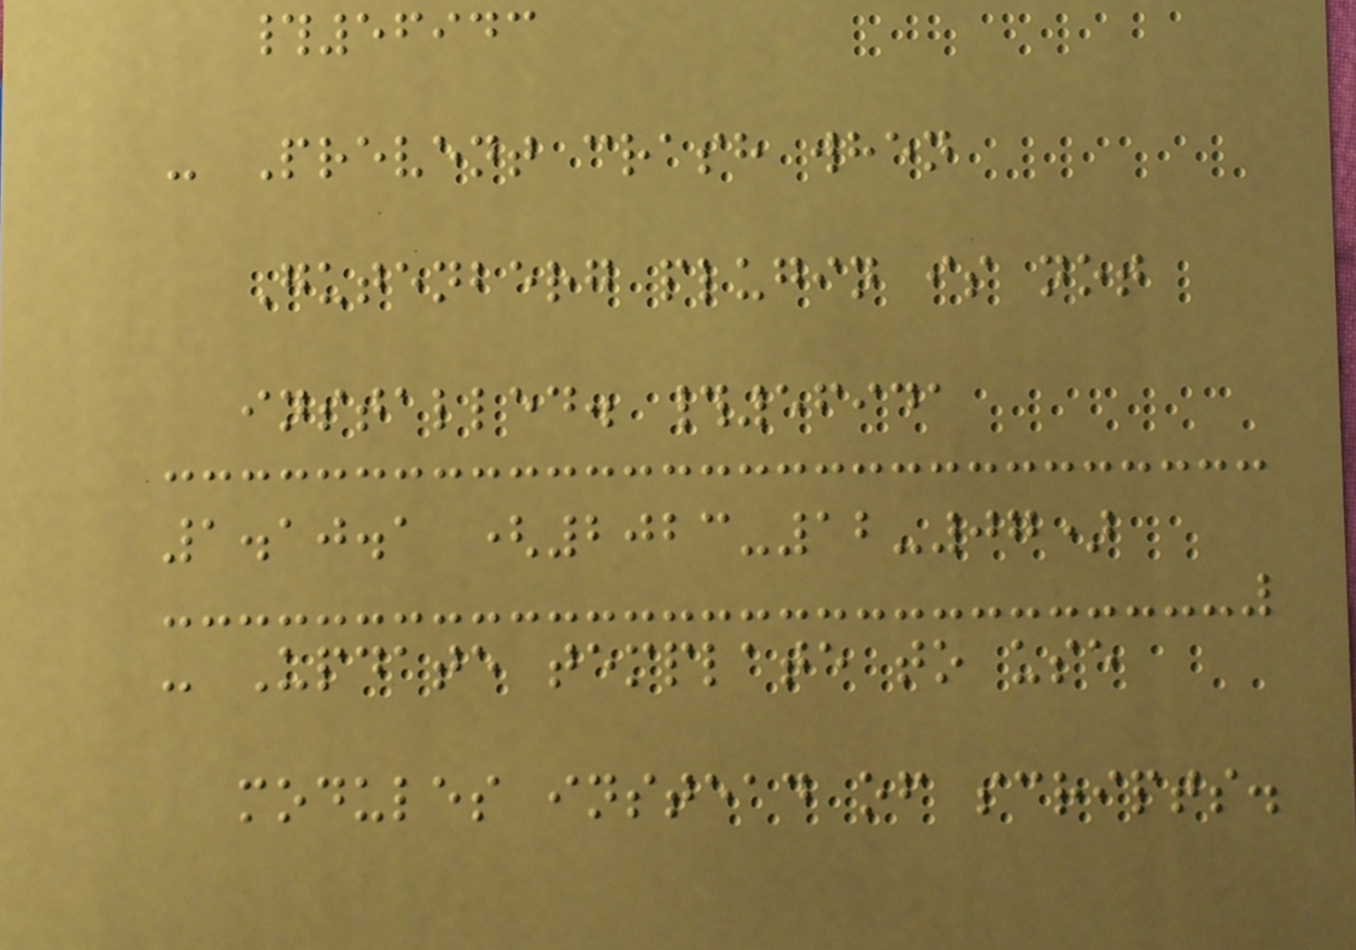#56943
- Prevent crash when
Gutenberg plugin is not
installed. #56941
1.10.1 (2023-12-07)
- Update template to use
modules instead of scripts.
